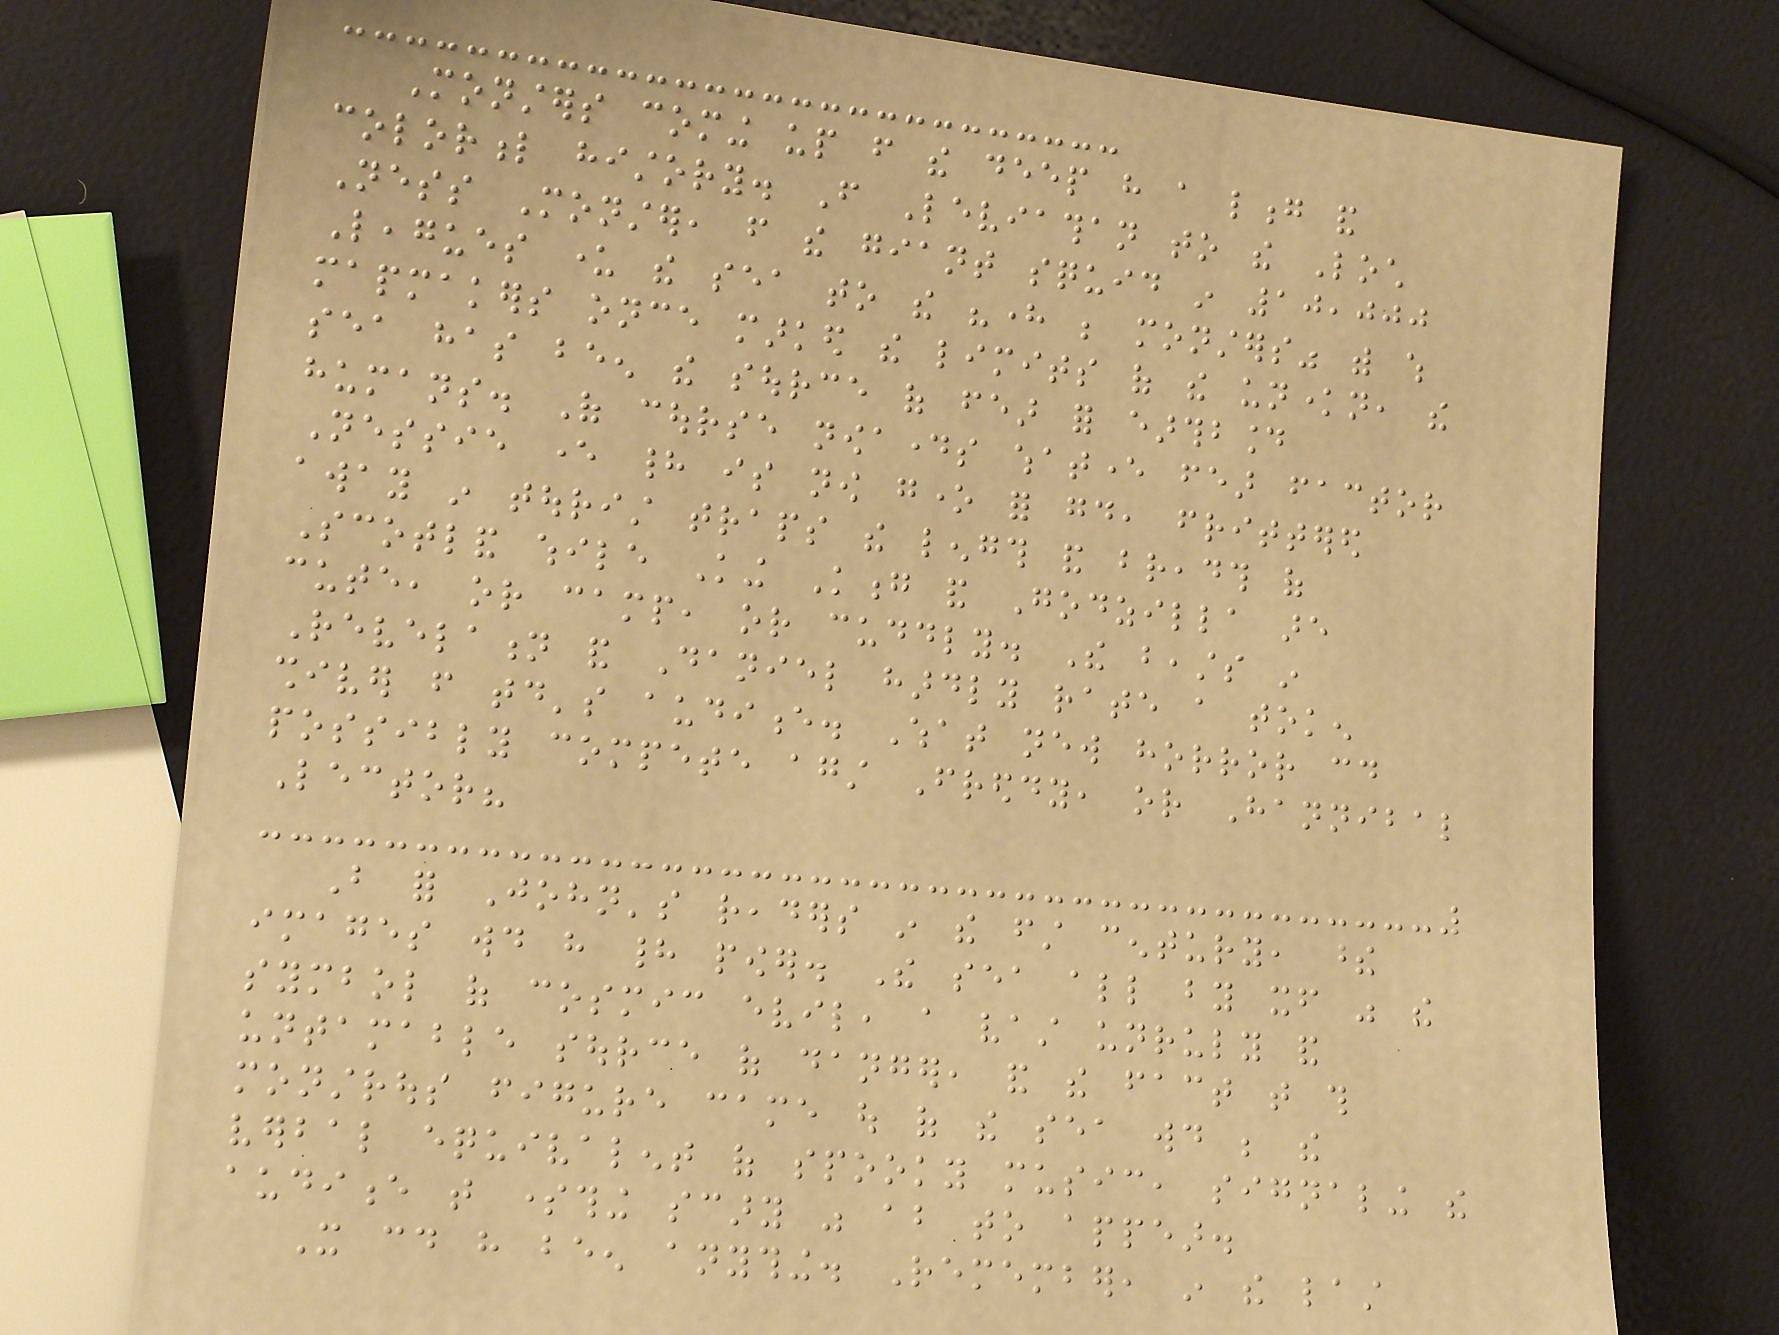Monsters coming up from the deep have a long and
colorful history. From Leviathan to the Loch
Ness Monster, from the giant squid in 10,000
Leagues under the sea to the "here be monsters" with which
mapmakers once marked the limits of the unknown, the
sea has been the source of fear for earthbound
humans. Of course nowadays whatever fear factor
Nessie ever had is now gone for good, frittered
away in tourist traps the length and breadth of
Scotland while King Kong and Godzilla are
cute, or camp, or cuddly. The beasts in
Revelation and Daniel hardly rate a token
shiver from today's audience. What new horror could
possibly compete against Freddy, or Hannibal
Lector?
But for John's readers in the first century, these
images would have had power. The sea all by itself was the
symbol of cosmic evil, a vast unruly and
untamable source of danger, and the fact that this
monstrous figure came out of the sea would be the
verbal equivalent of spooky music, signaling the
audience that something scary was about to appear.
It could have been anything. Remember, in the last
